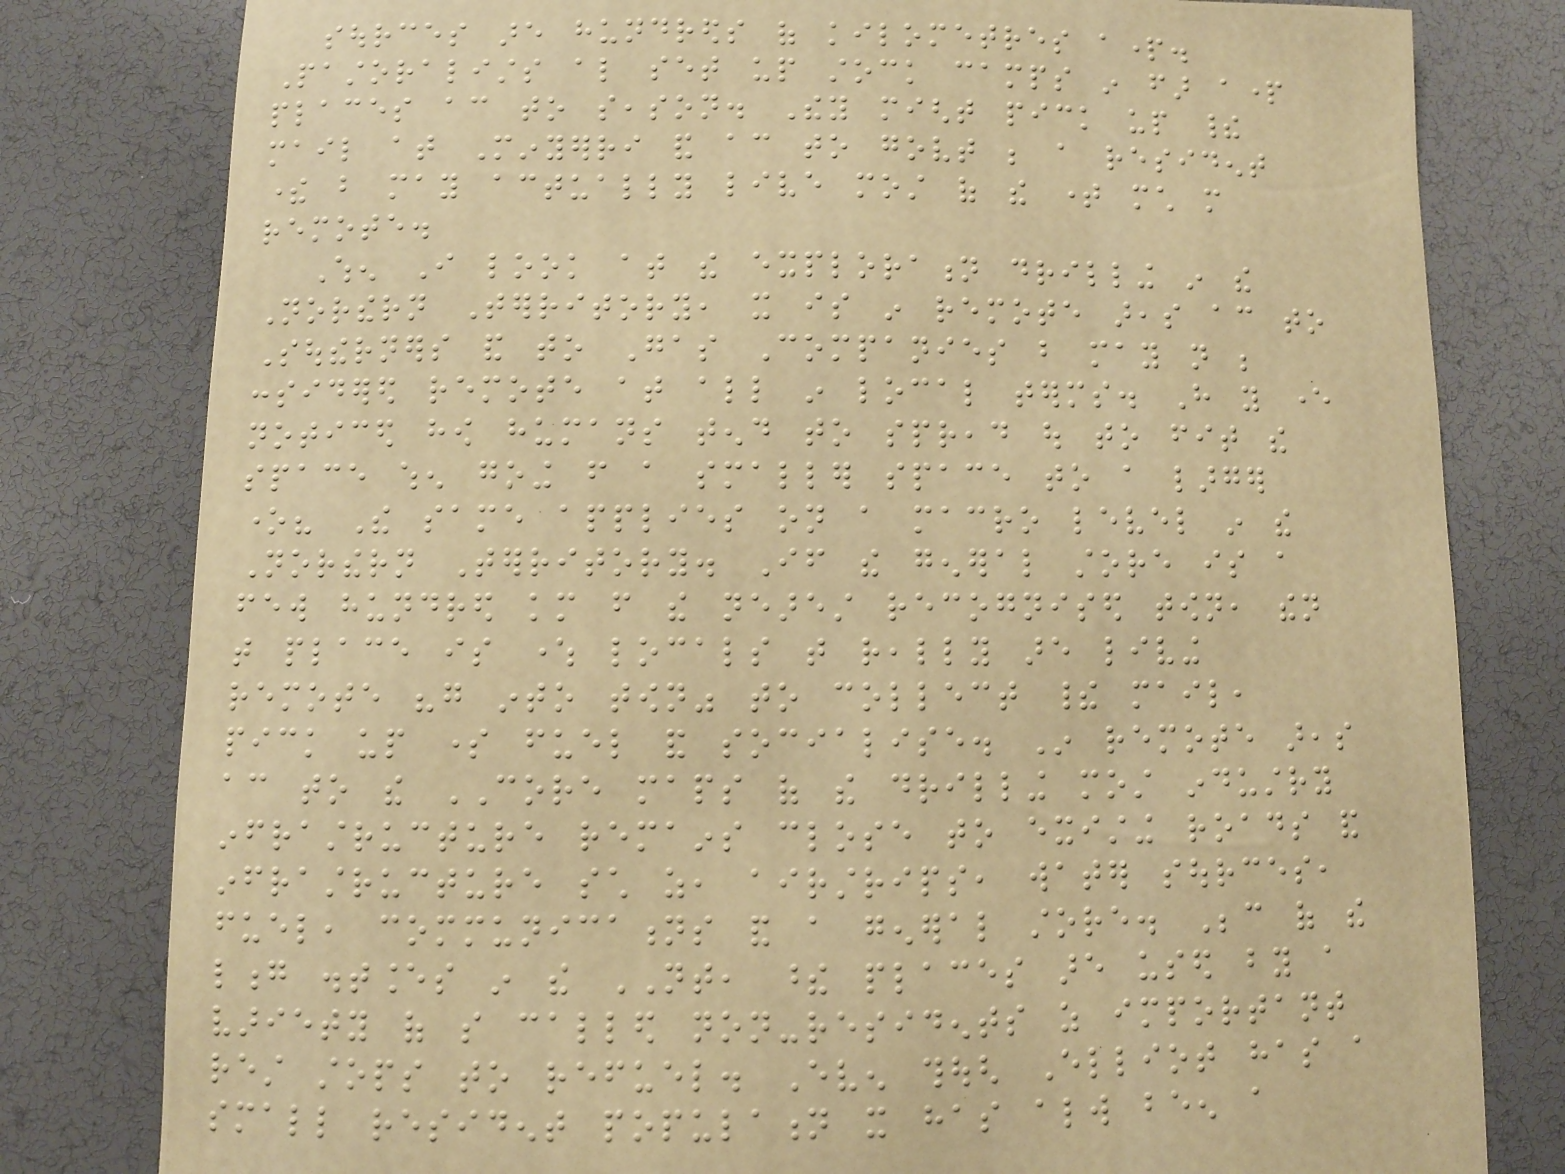sources are hundreds of kilometres apart.
Pastoralists also set up stock camps in far apart
places according to season. They might pick up their
mail at Minyerri and according to govt be a resident
there but may actually live most of the time much more
remote.
When I look at the exploration drilling in the
Northern Territory, it is in remote areas according to
Southerners and to Gas Companies but may not be
considered remote at all in local terms. Have you ever
noticed how humans tend to spread out to fit the
space when going from a smaller space to a larger
one? The same applies on a macro level in the
Northern Territory. If the general store is a
few hundred km from the nearest recognised town, then
that place is where locals that really are living
remote "go into town" to collect their mail,
pick up some fuel and socialise. In remote areas
according to the CORE maps of the drilling most industry
infrastructure remains close to existing roads and
infrastructure such as, airstrips, water sources,
fuel, communications and a general store. Because of the
long distances in the NT, these places are used by a
variety of so called non-residents as important
rest stops to refuel. Even though Elliot has a
small resident population it has always been a
